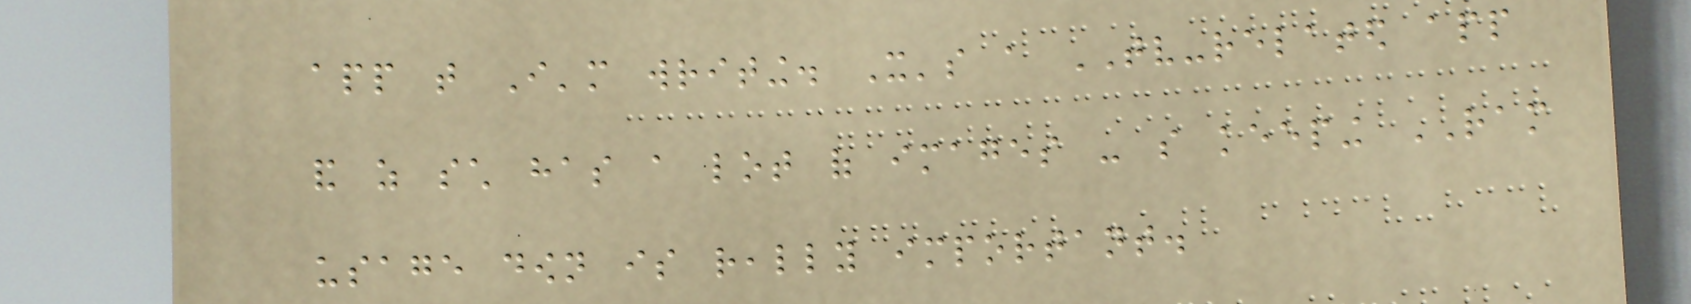app that I'm writing. It's a TV-related app
and as such has a lot of images - so keeping RAM
usage down is really important.
